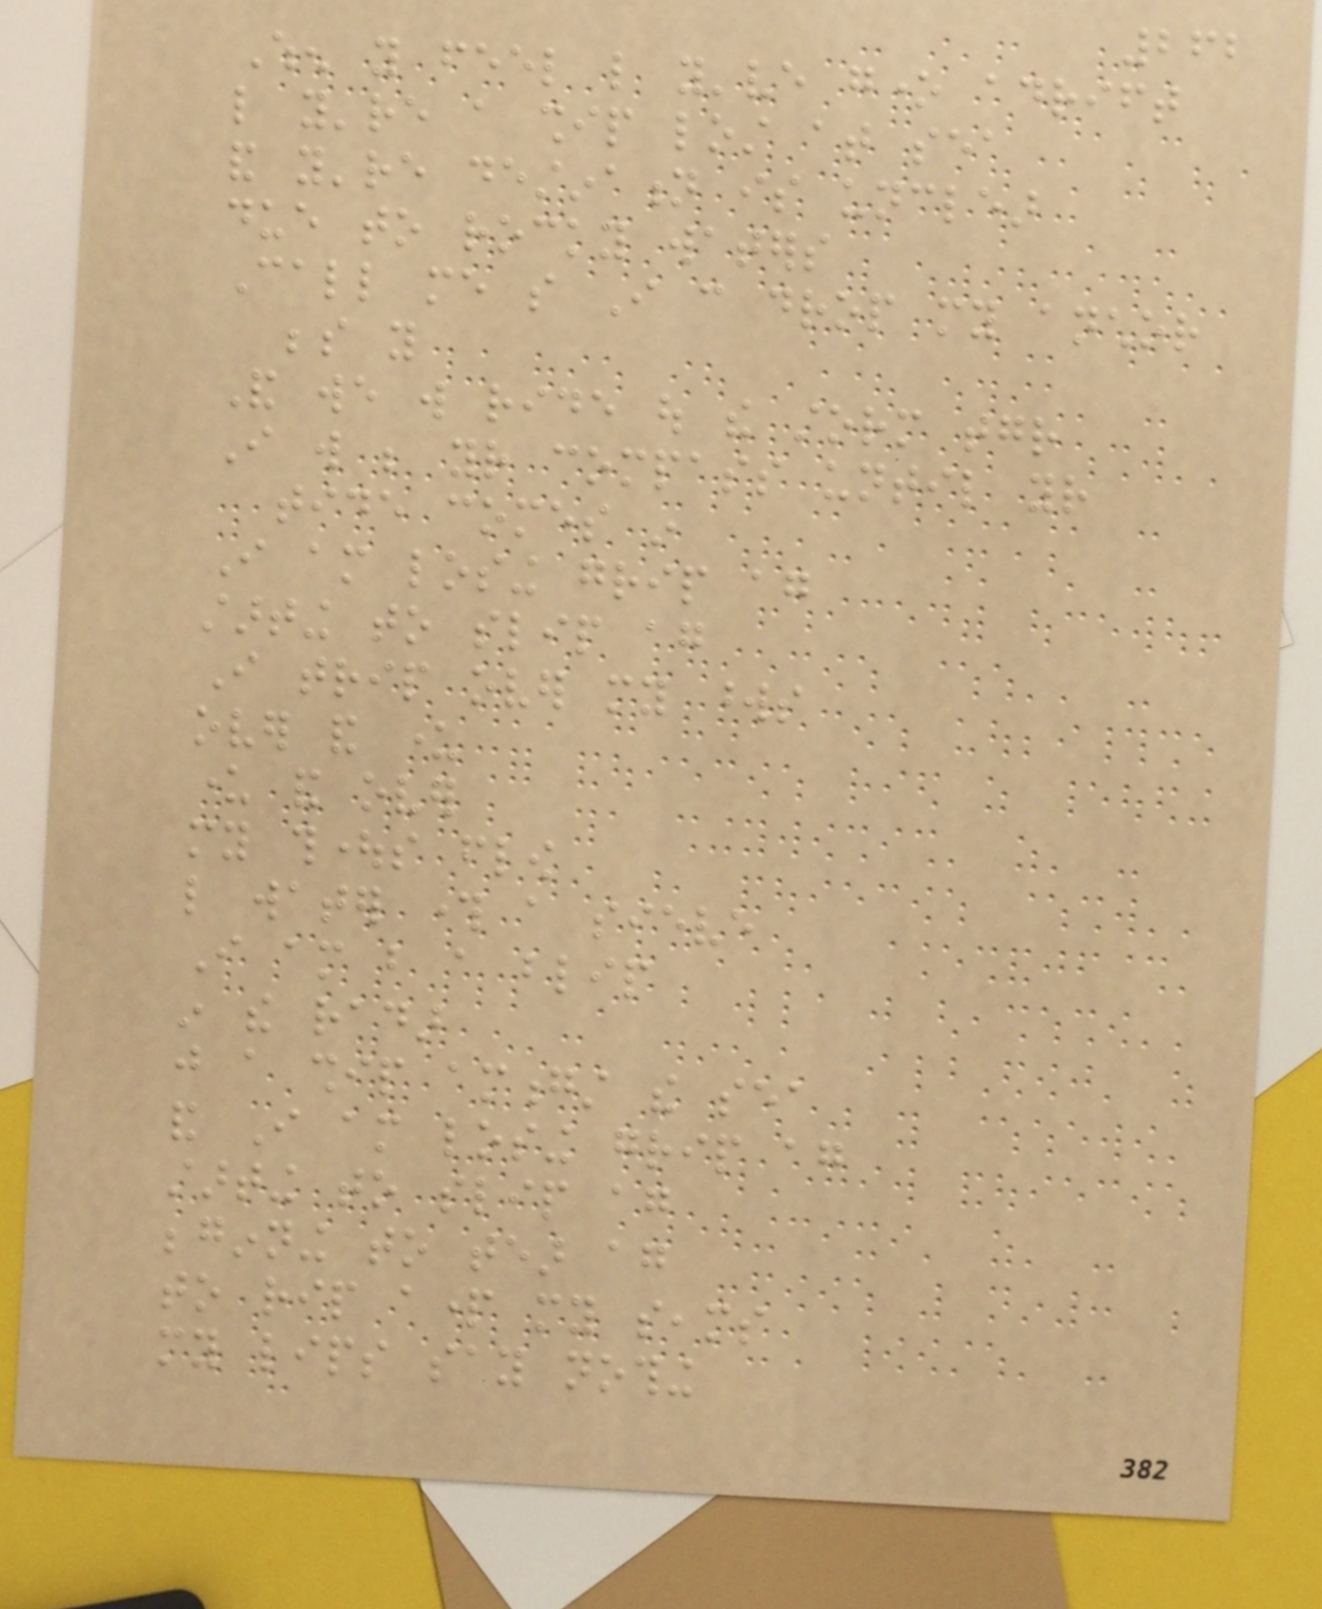262
When you feel like you've gone adrift
like you're a ship lost at sea
and you're destination is unclear
due to rocky waters
Call me so I can drop my anchor
beside you
And we will ride out the storm together
I will be your compass until your
tide comes in
I am losing grip again
starting to slip again
I trip over my words
over and under
under and over
my thoughts flow
like water through a sieve
I am but a blip
in the radar
just a ship amongst the sea
and I am losing grip again
starting to slip again
beginning to tear again
to rip apart my seams
my lips say nothing
